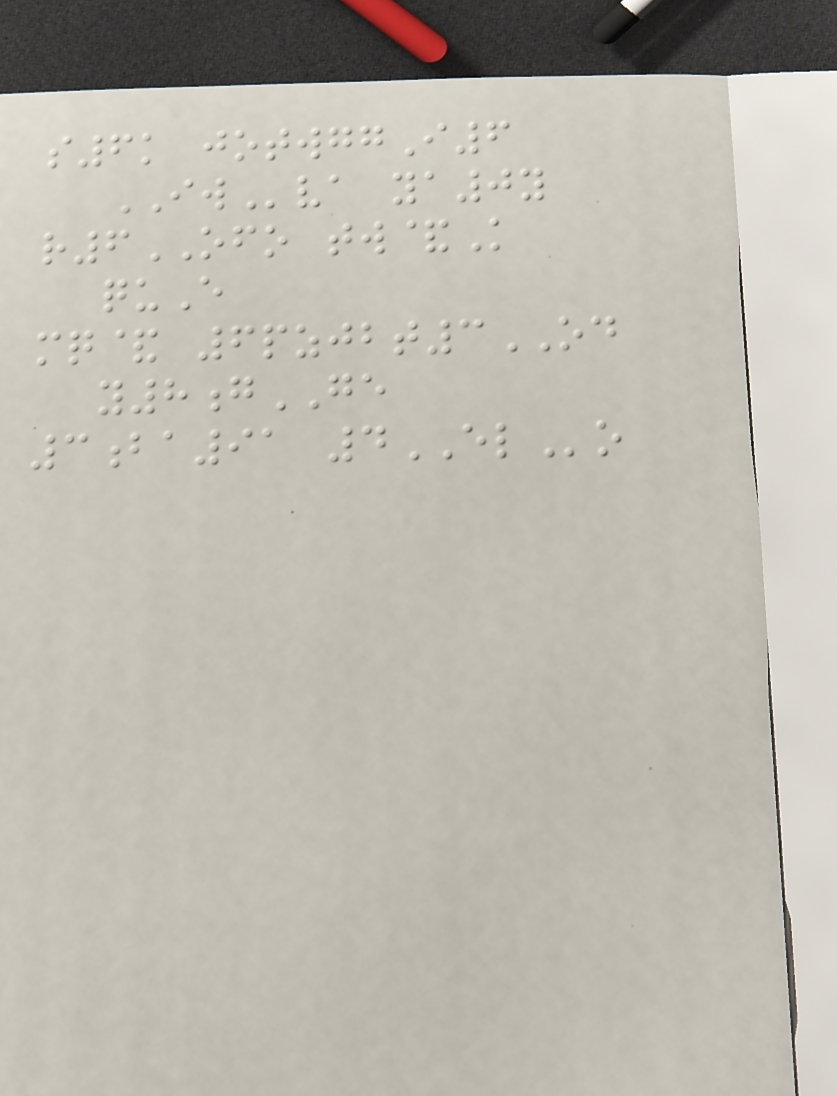s6k jotwggI6
IWva ya0y
r6OFO tw&K
quE
mq& 6pzjbt3OD
y8gGE
3ba91 4ELo
